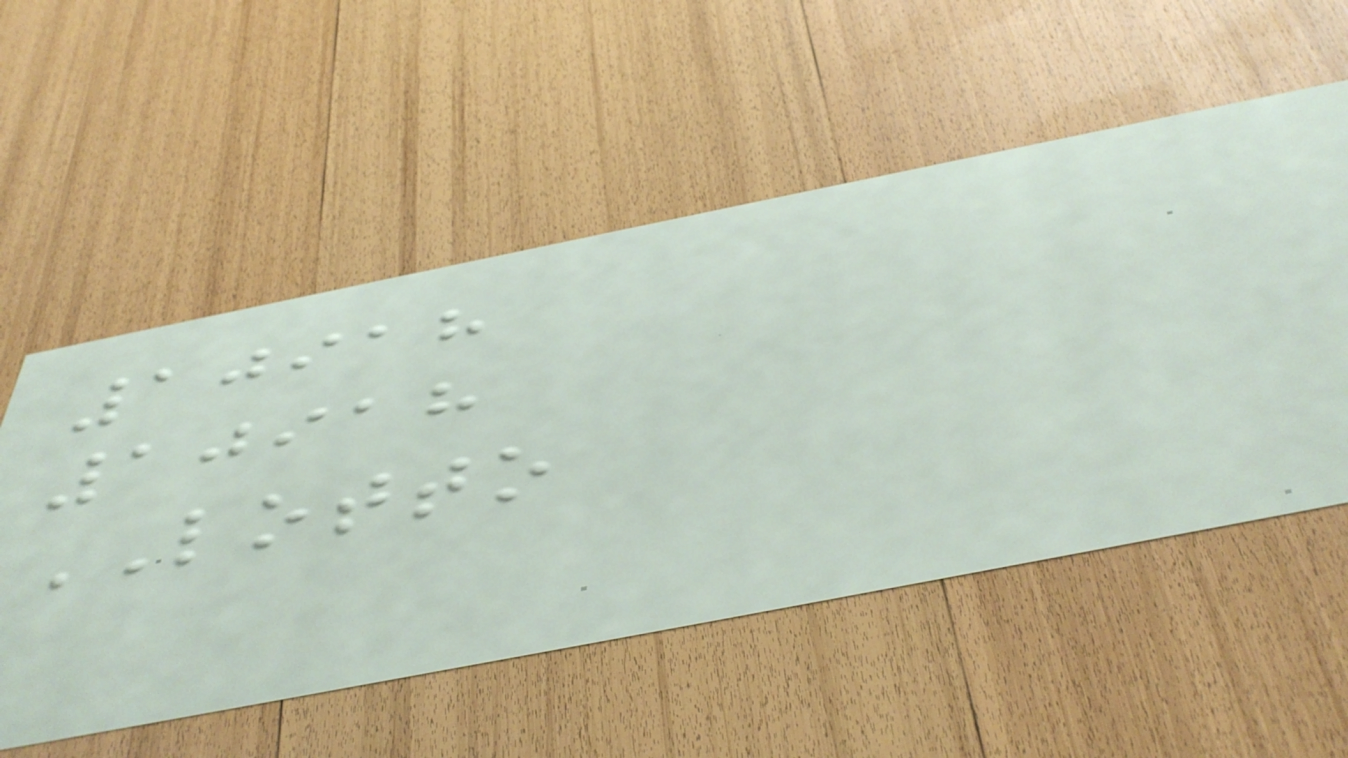10918
10918
LOTTO
